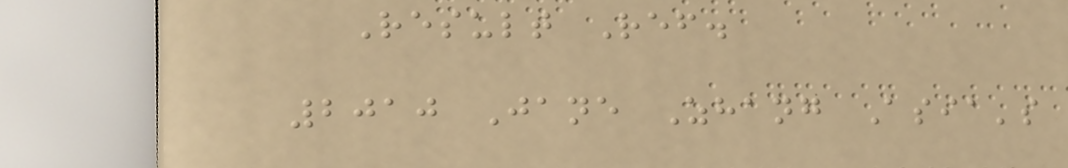Result Ref.
2010 Jane Zhang Asia's
